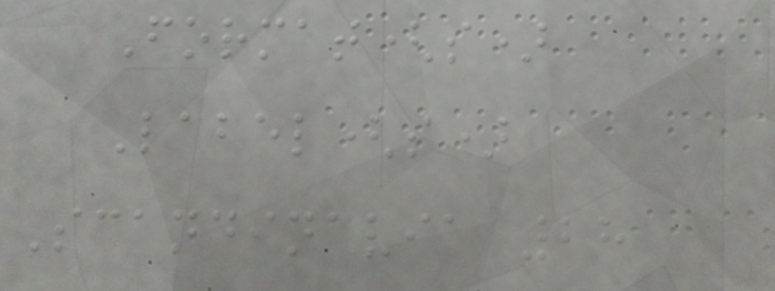Format(s)
Label(s)
Scandinavia 28
